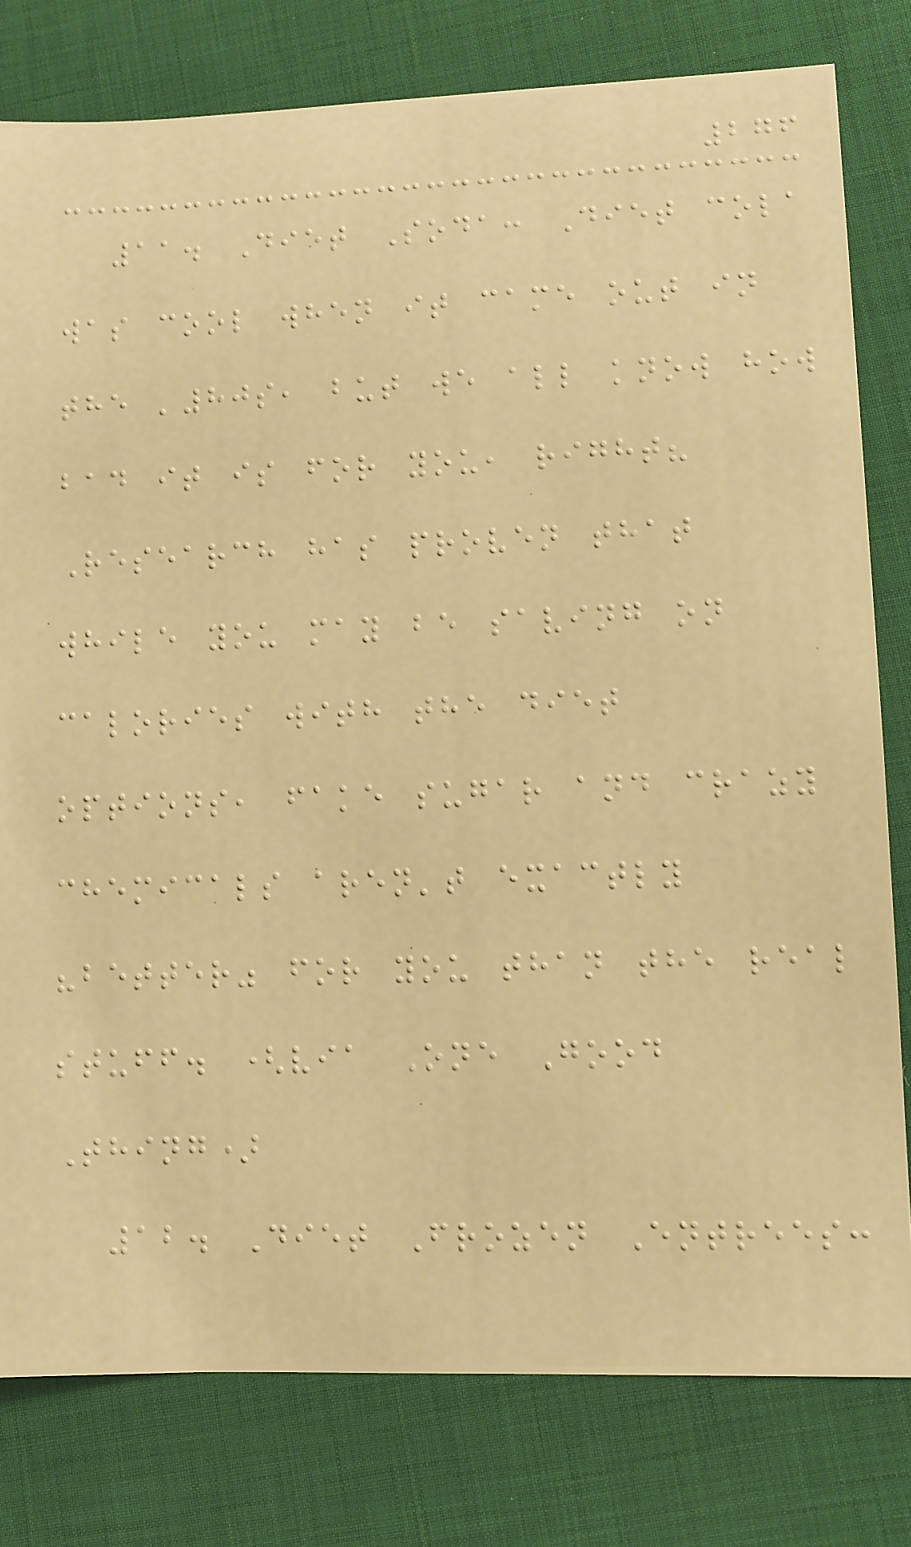276
11. Diet Soda: Diet cola
was cool when it came out in
the '80s, but we all know how
bad it is for you, right?
Research has proven that
while you may be saving on
calories with the diet
options, fake sugar and crazy
chemicals aren't exactly
"better" for you than the real
stuff. (via One Good
Thing)
12. Diet Frozen Entrees:
